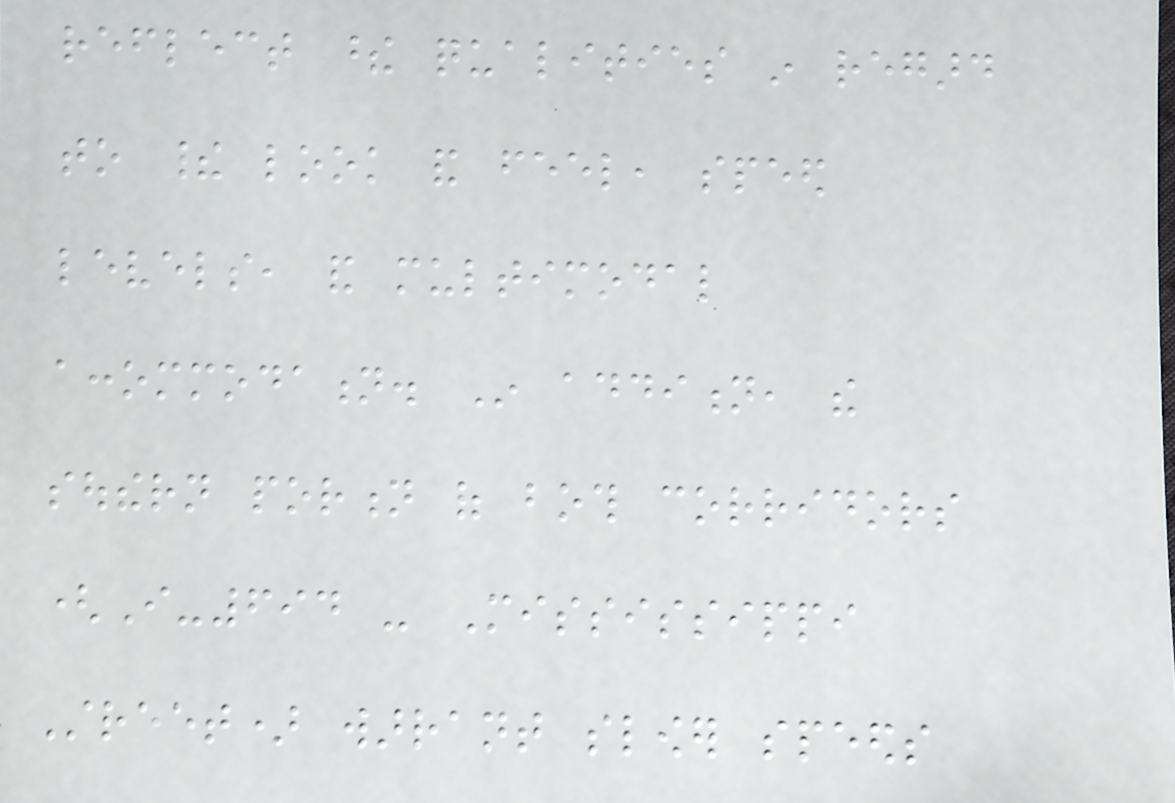reflect these qualities in regard
to their look and feel, speed
levels, and multimodal
accommodation. In addition, the
southern portion of both corridors
(I-694 - Mississippi
Street) warrant slower speeds
